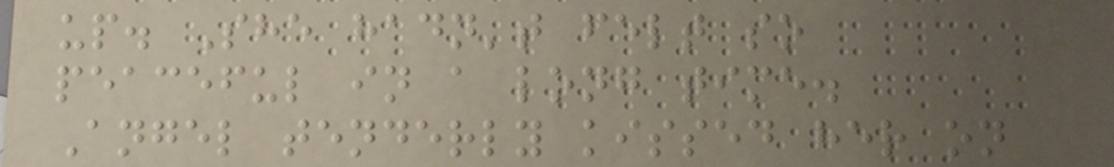up. She hadn't felt so
peaceful in a long time.
Angel tenderly kissed her on
